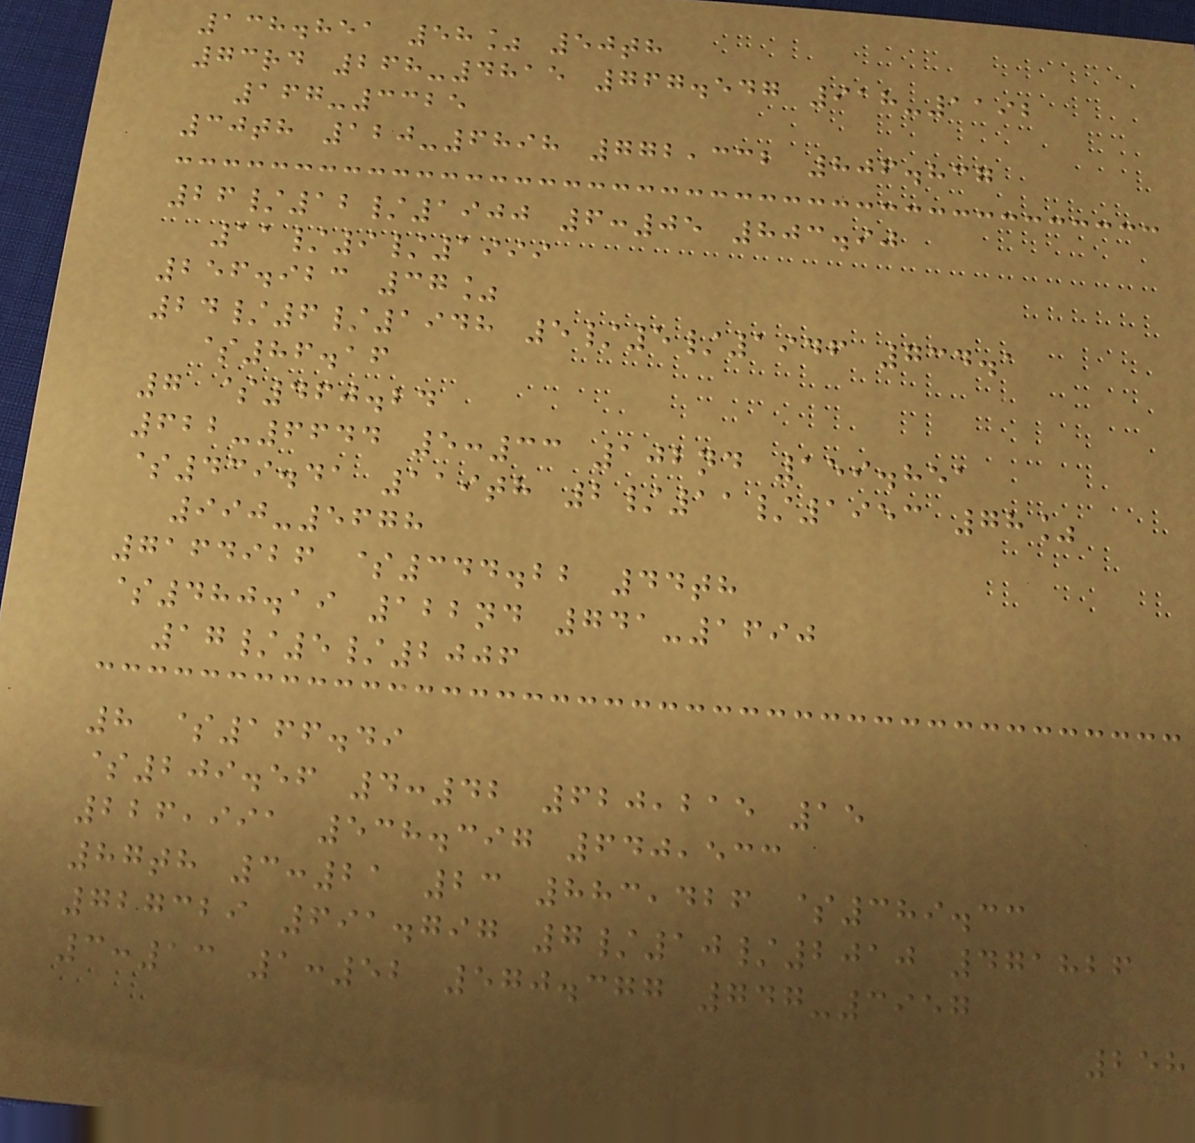138.851 58% 50th
73rd 268-4815 767.547 918-1192
167-3325
30th 120-6898 772,332 806.837
26/12/1900 6:05 803.90
11/9/1999
256.923 37%
24/6/1948 5/5/1946 734.1
$86.16
7 $460.24
622-6644 5:33 102nd 159.851
$439.41 119th 2/11/1953 78%
990-5678
7164926 $344.22 44th
$480.19 122nd 741-1690
17/5/2006
8 $166.49
$209.56 4:42 620,215 15
226,991 538.397 640,533
87th 3:21 23 883,426 $389.33
727329 691.797 7/10/2010 471826
3:13 1:52 570.377 747-3957
258
